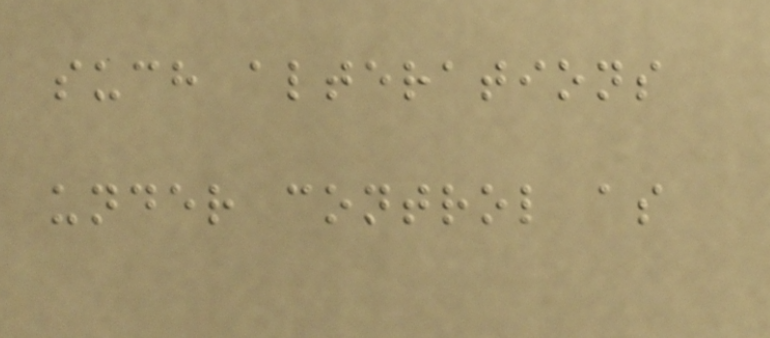such alterations
under control as
